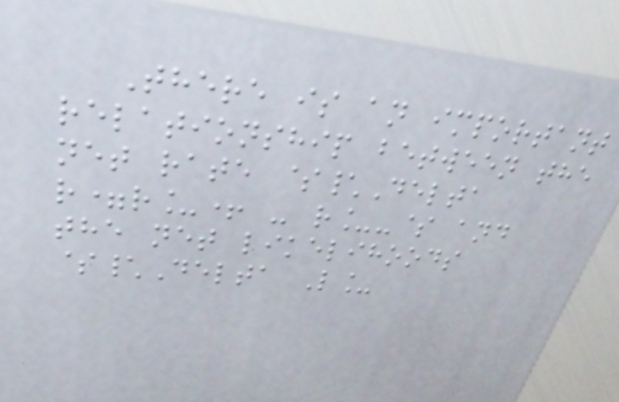There is an important
relationship between the
net rate $\Delta
r=r_+ - r_-$ and
the net likelihoods
$\Delta L_
